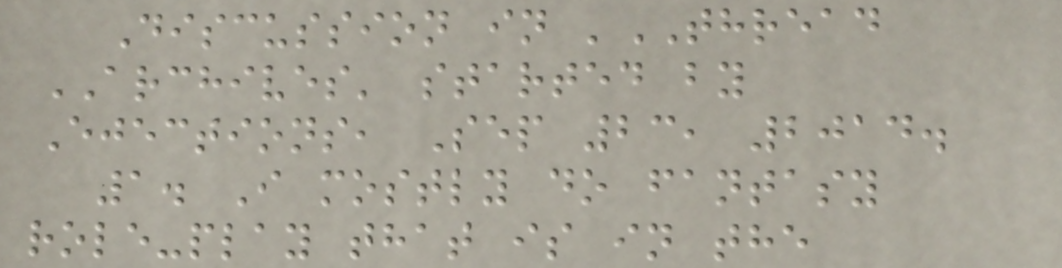Discussion in 'THREAD
ARCHIVES' started by
Ejections, Sep 23, 2014.
1. I mostly do fantasy
role-play that is in the
